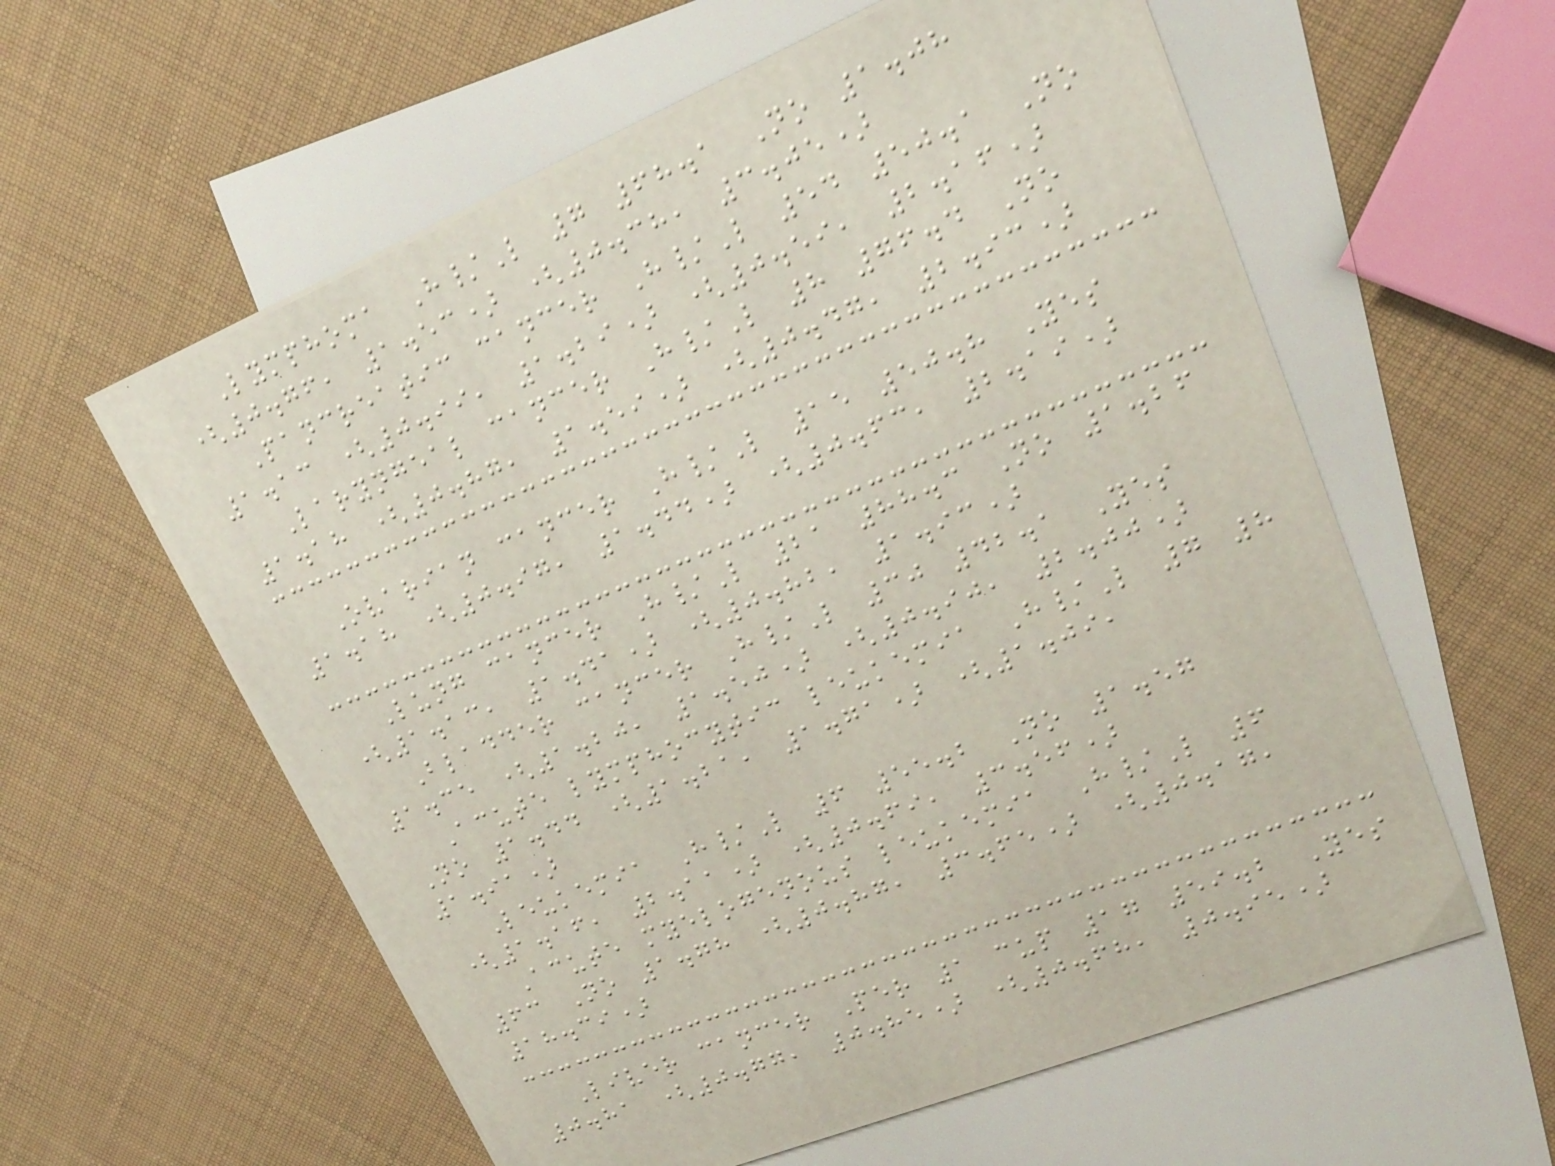Lymphoma H/L 7 68.1 No 1.08
(0.76, 1.53) (0.38, 3.05)
Pancreatic cancer H/L 54 50.1 No
1.13 (0.99, 1.29) (0.59, 2.16)
Laryngeal cancer H/L 8 76.4 No
1.18 (0.87, 1.59) (0.47, 2.93)
Ovarian cancer H/L 15 50.8 Yes
1.18 (0.97, 1.44) (0.63, 2.19)
Lung cancer H/L 21 88.3 No 1.26
(1.13, 1.41) (0.82, 1.93)
Bladder cancer H/L 30 42.1 Yes
1.35 (1.20, 1.50) (0.90, 2.00)
Acute lymphocytic leukemia H/L 7 8
No 1.44 (1.21, 1.71) (1.09,
1.91)
Leukemia H/L 6 55.2 No 1.57
(1.16, 2.11) (0.69, 3.56)
Acute myelogenous leukemia H/L 6
63 No 1.78 (0.87, 3.65) (0.17,
18.39)
Liver cancer Per 1 cup 17 59.2 Yes
0.81 (0.77, 0.85) (0.68, 0.95)
